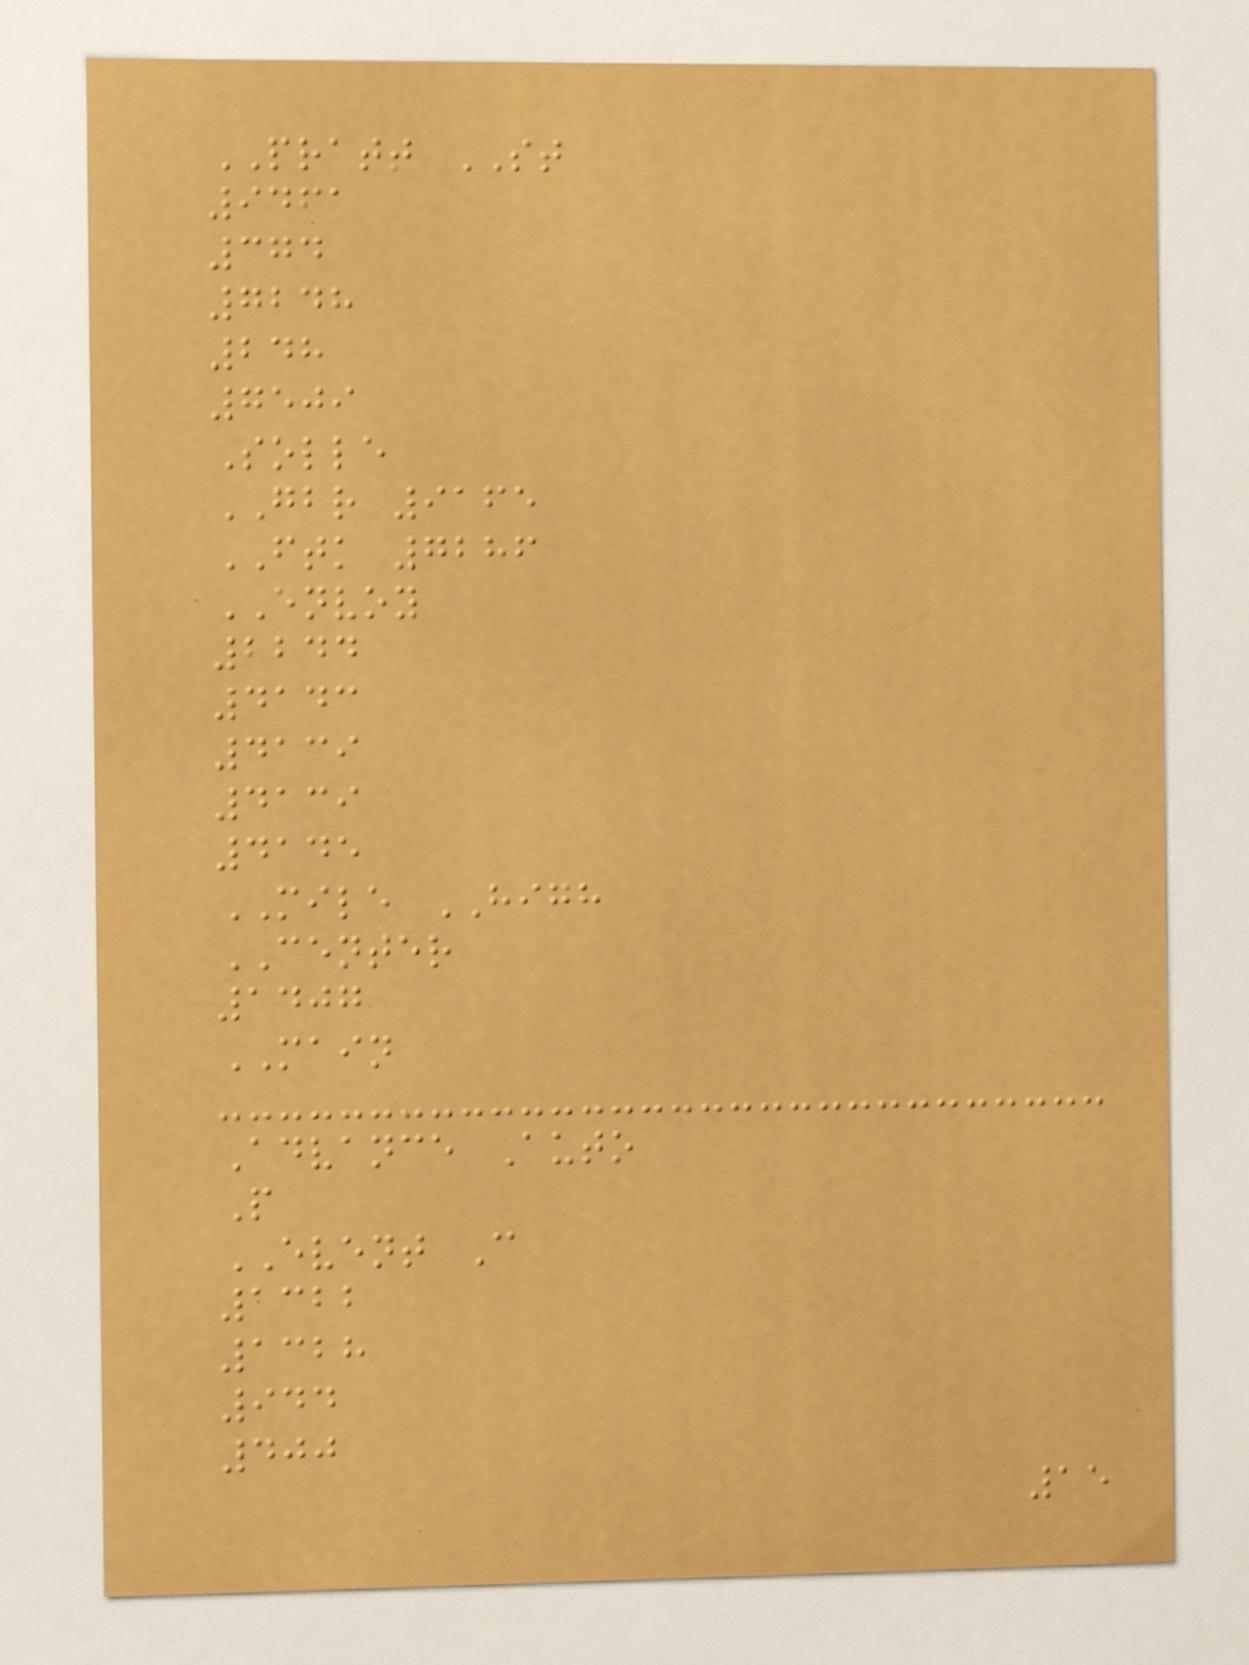PRATT ST
9461
374
7248
248
7509
Solle
GBR 9165
FTK 7286
ENVOY
2244
4143
4139
4139
4145
MILE HIGH
CENTER
1407
MAIN
Advance Auto
P
EVENT C
1322
1328
944
400
15
